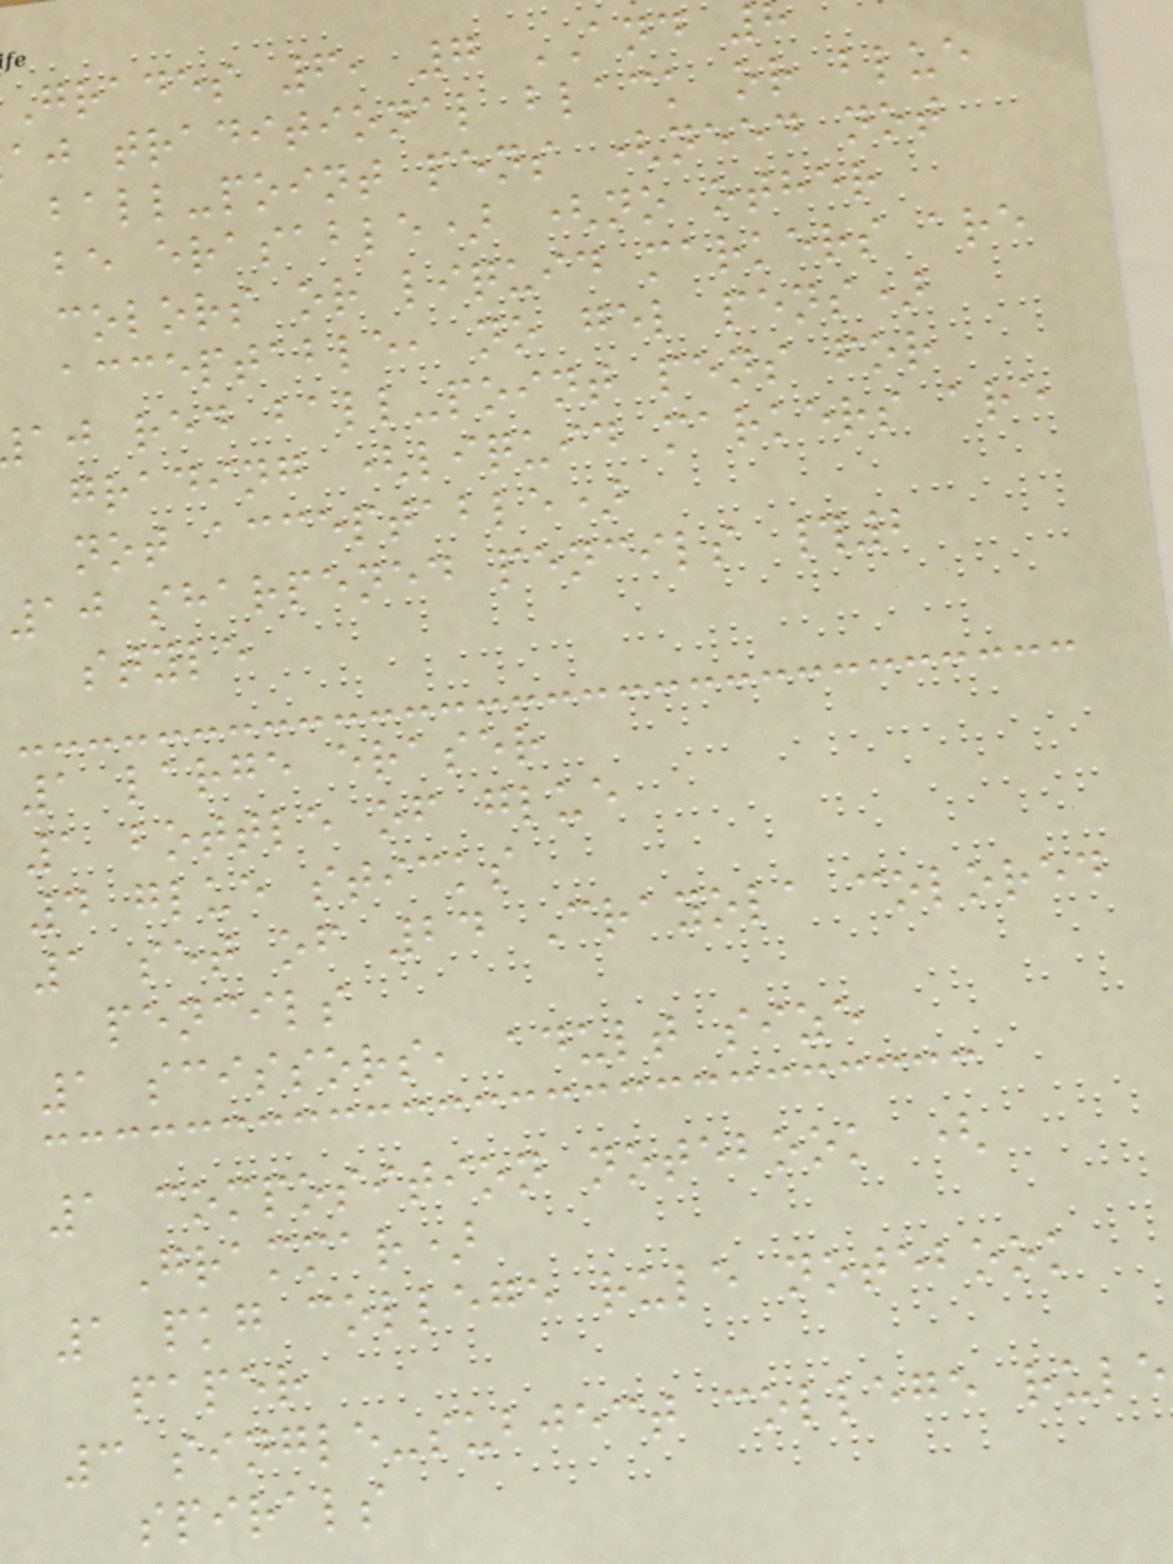grades 6, 7 AND
aj traditional black or blue
ball-point pens (need not
be erasable) (no other
colors or liquid markers are
acceptable, no gel pens)
aj red ball-point pens for
grading (liquid markers are
not acceptable)
10 sharpened pencils #2
style
1 large eraser
1 bottle of glue
4 glue sticks
1 set of 24 Crayola colored
pencils
1 scissors, adult size
1 composition notebook (
Grammar)
1 pkg college rule notebook
paper
3 single-subject college rule
spirals
